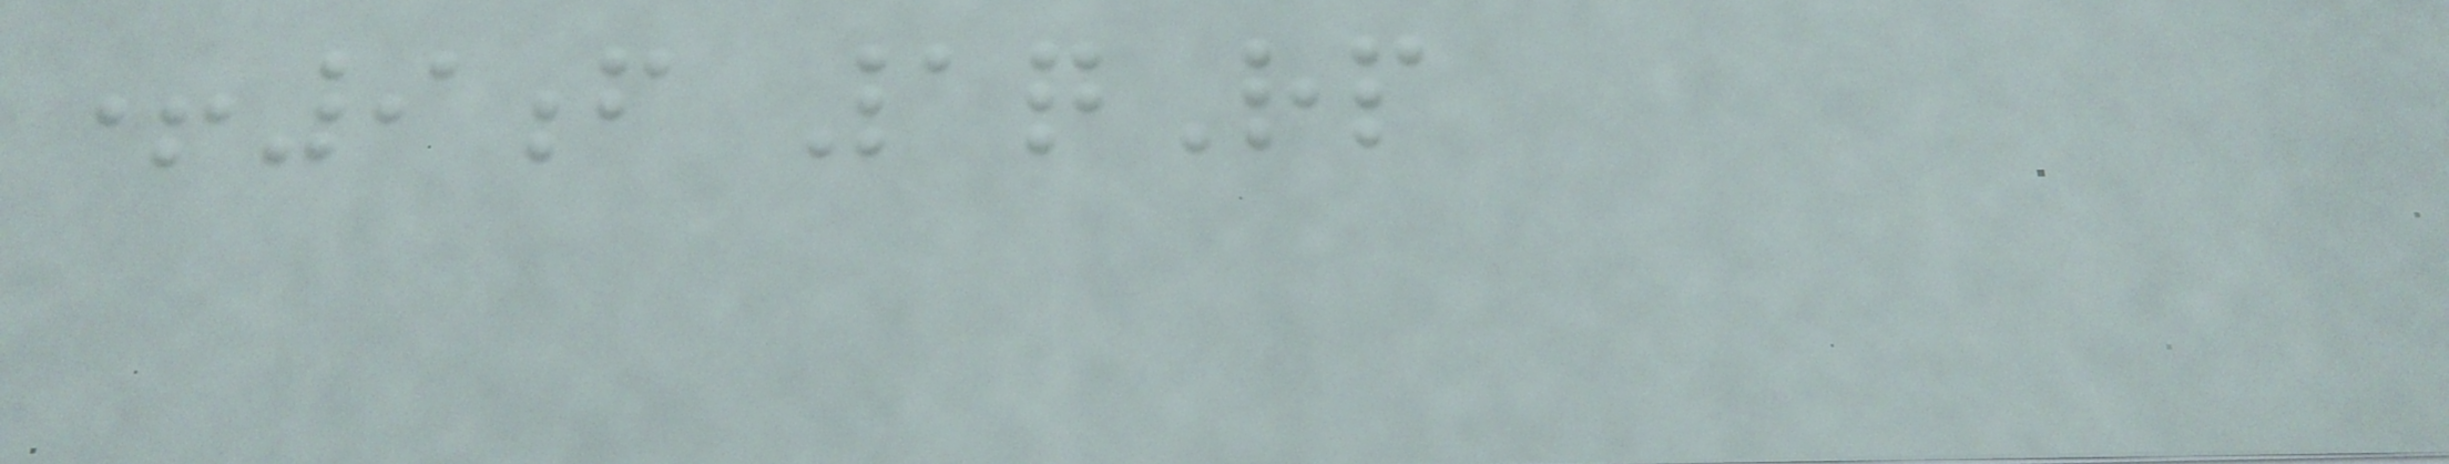+9f 1qRp
